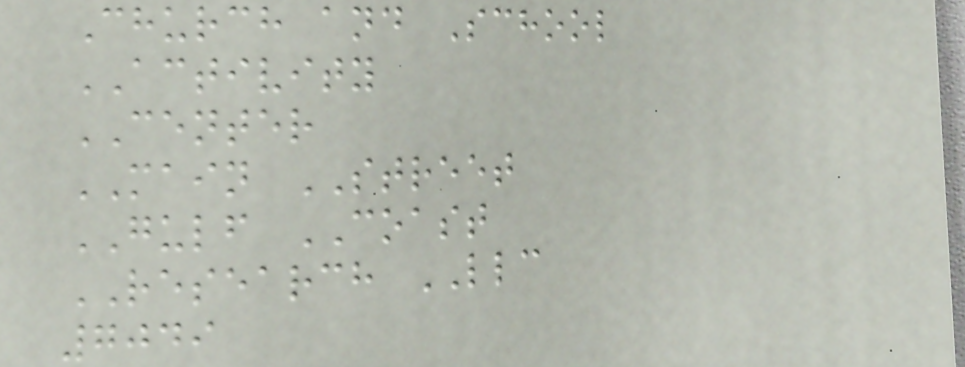Church and School
ACTIVITY
CENTER
MAIN STREET
GULF COAST
RESEARCH LLC
7049
